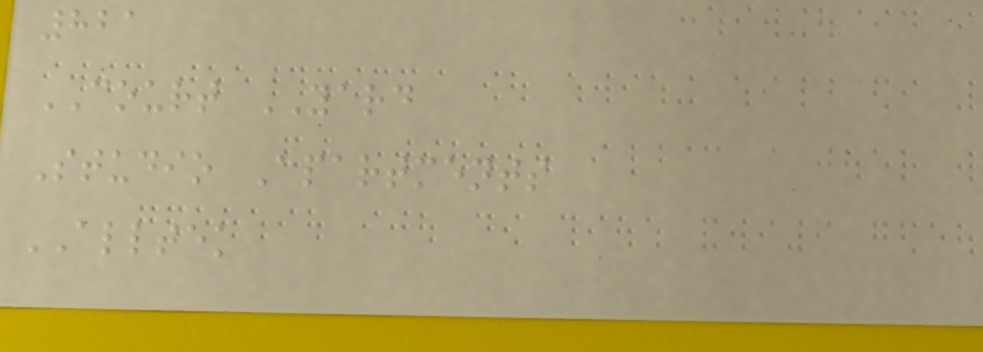821
COURT YARD
Studio Apartments
ALLTEK
